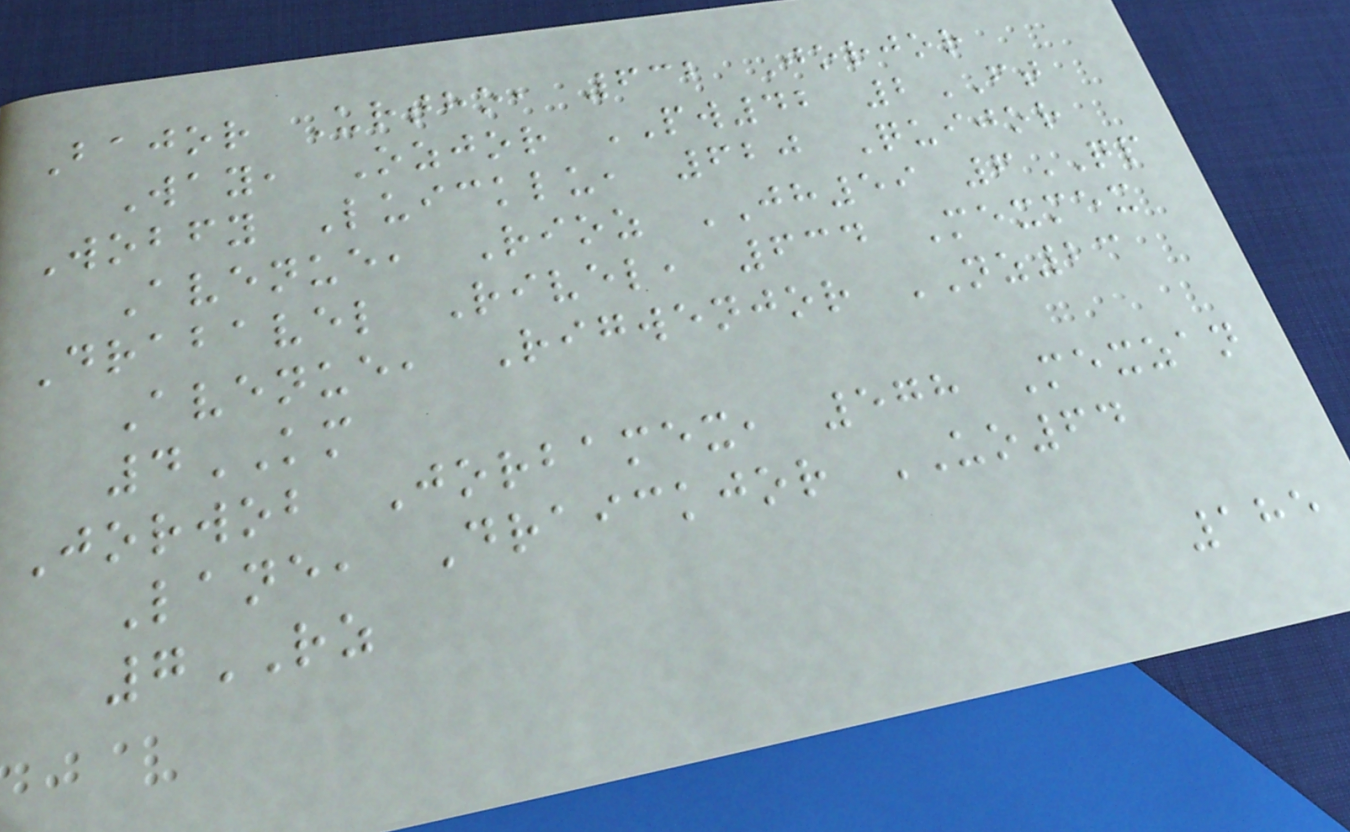Bajor Urtho, 632 Jorjor
Way, Ozjor PW42 2FT
Wobfy Luicklu, 620 Quijor
Avenue, Rioz JH59 6QP
Drabavel Rivel, 634 Mexmex
Avenue, Rigwenjor NZ23
4KM
Jorwob Jorbamex, 578 Mexzan
Lane, Draickjor UO64
7RZ
185
